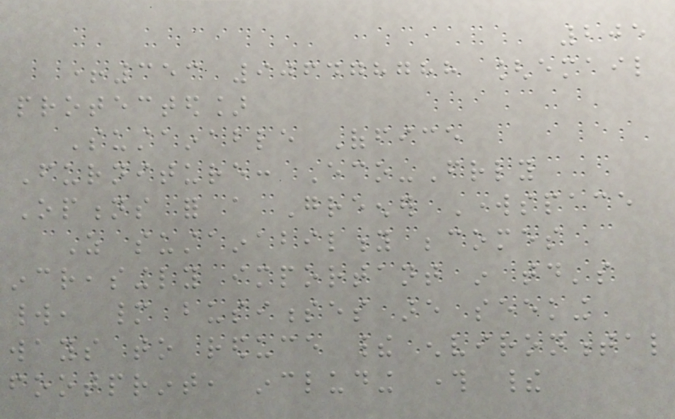205
+353 906478788 [email
protected]
Sustainable Office
Furniture: Eco-Friendly
Options for a Greener Workspace
As sustainability becomes
increasingly important in today's
world, many businesses are seeking
ways to reduce their environmental
footprint, including through their
